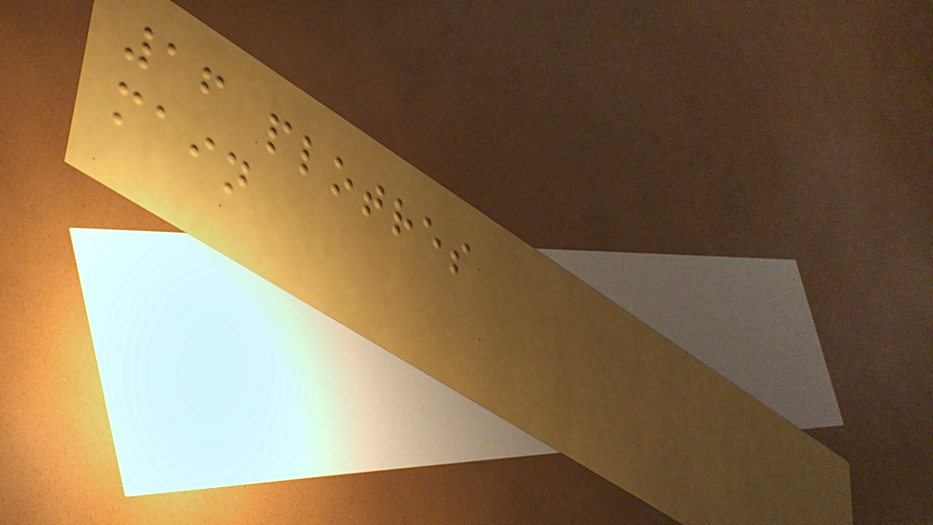16 plotres
main
